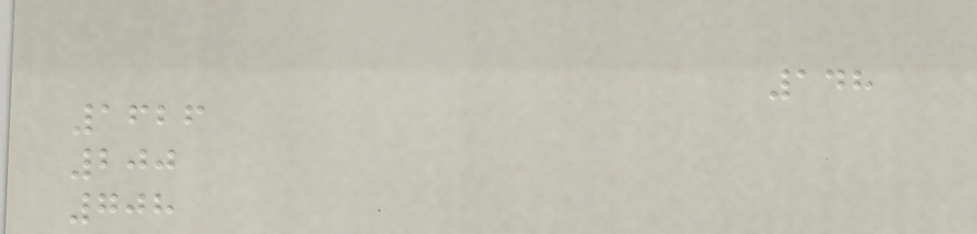148
1626
200
708
